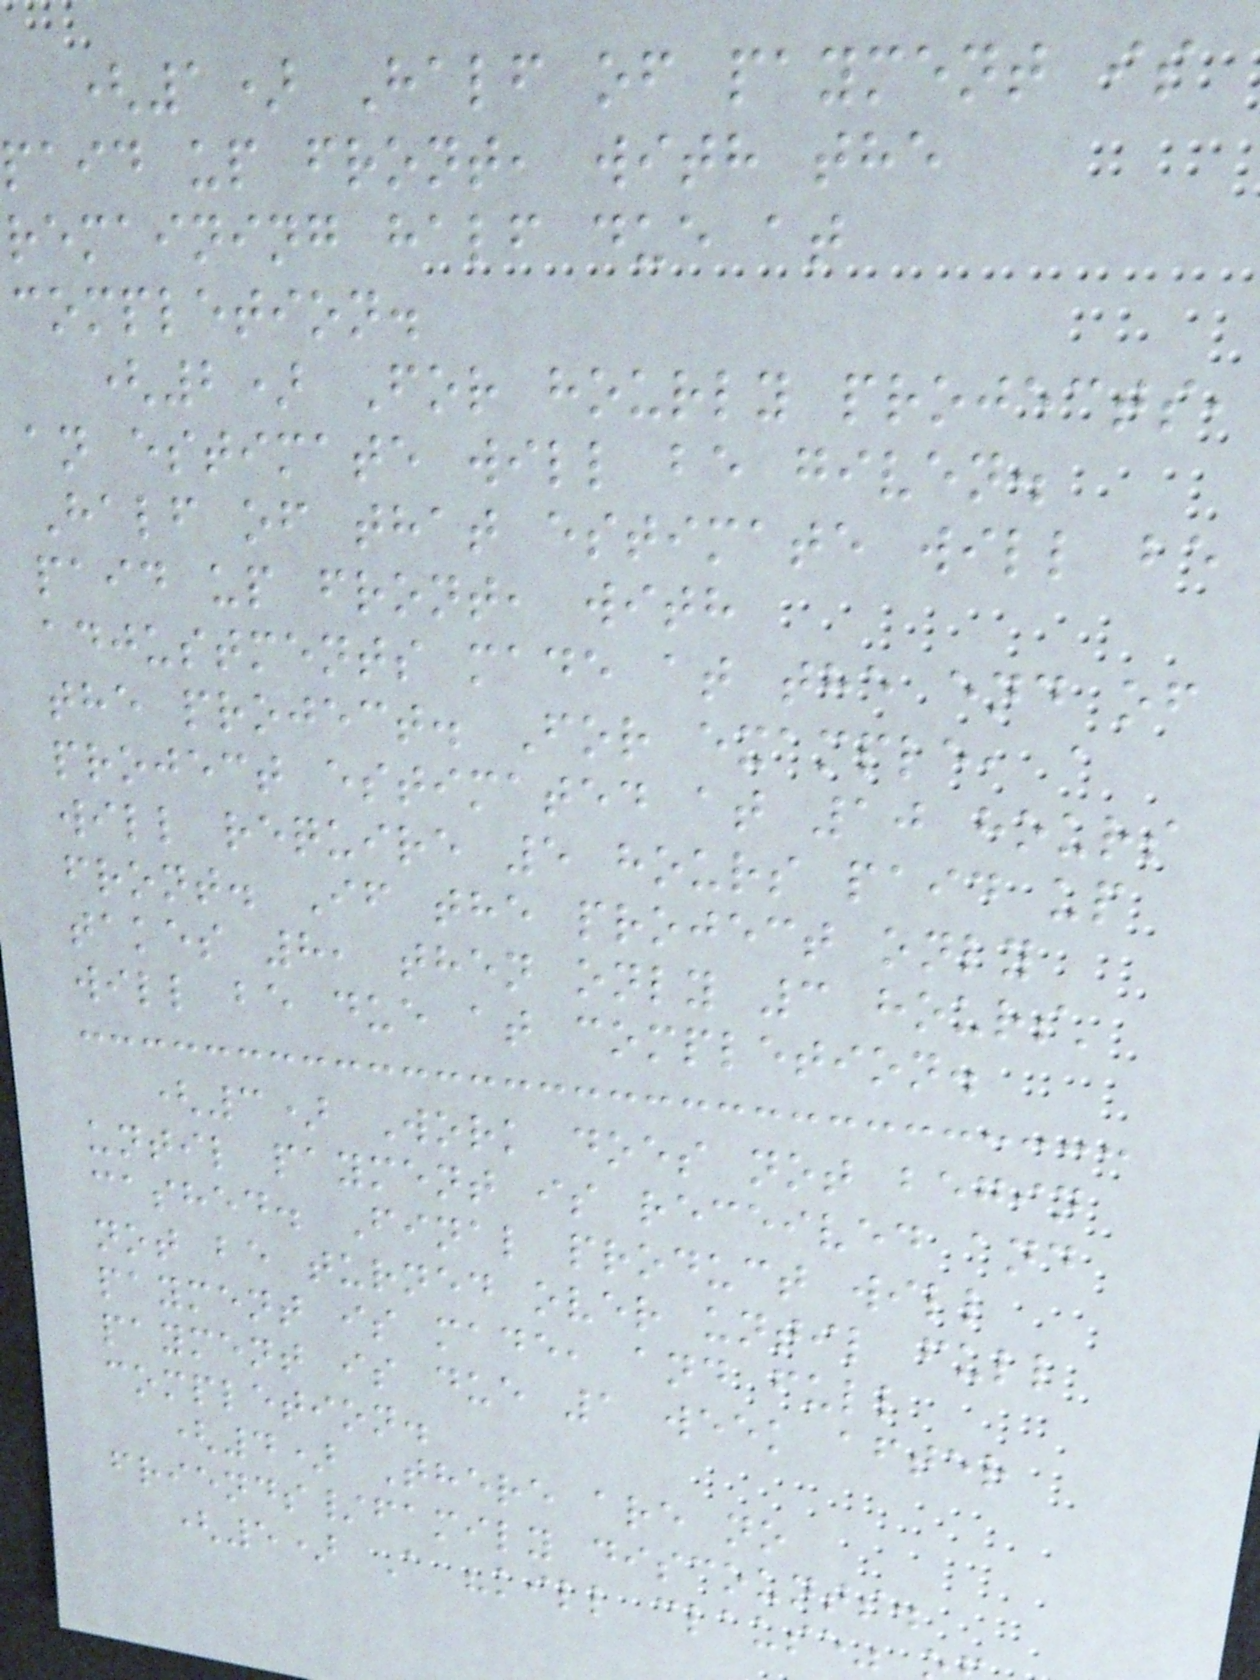(1) Half of payment is
paid up front, with the
remaining half due at
completion.
(2) For hourly projects,
an estimate will be given.
Half of that estimate will be
paid up front, with
adjustments made at the end of
the project. For example, a
project estimated at 10 hours
will require 5 hours paid up
front. If the project only
takes 8, then only 3 hours'
will be due at completion.
(3) Work does not begin
until payment is received and
cashed. Final product will
not be turned over until full
payment is made, and full
payment is due 1 week after
completion.
(4) There are no
friends/family discounts.
(5) A "kill clause"
